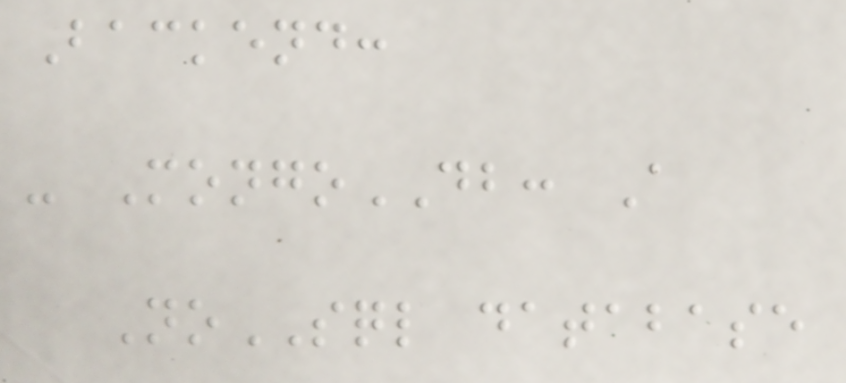Backend:
- MongoDB: A
NoSQL database
